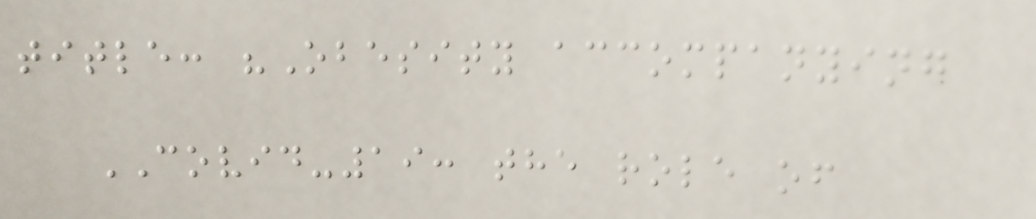title: "Obesity accompanying
COVID-19: the role of
